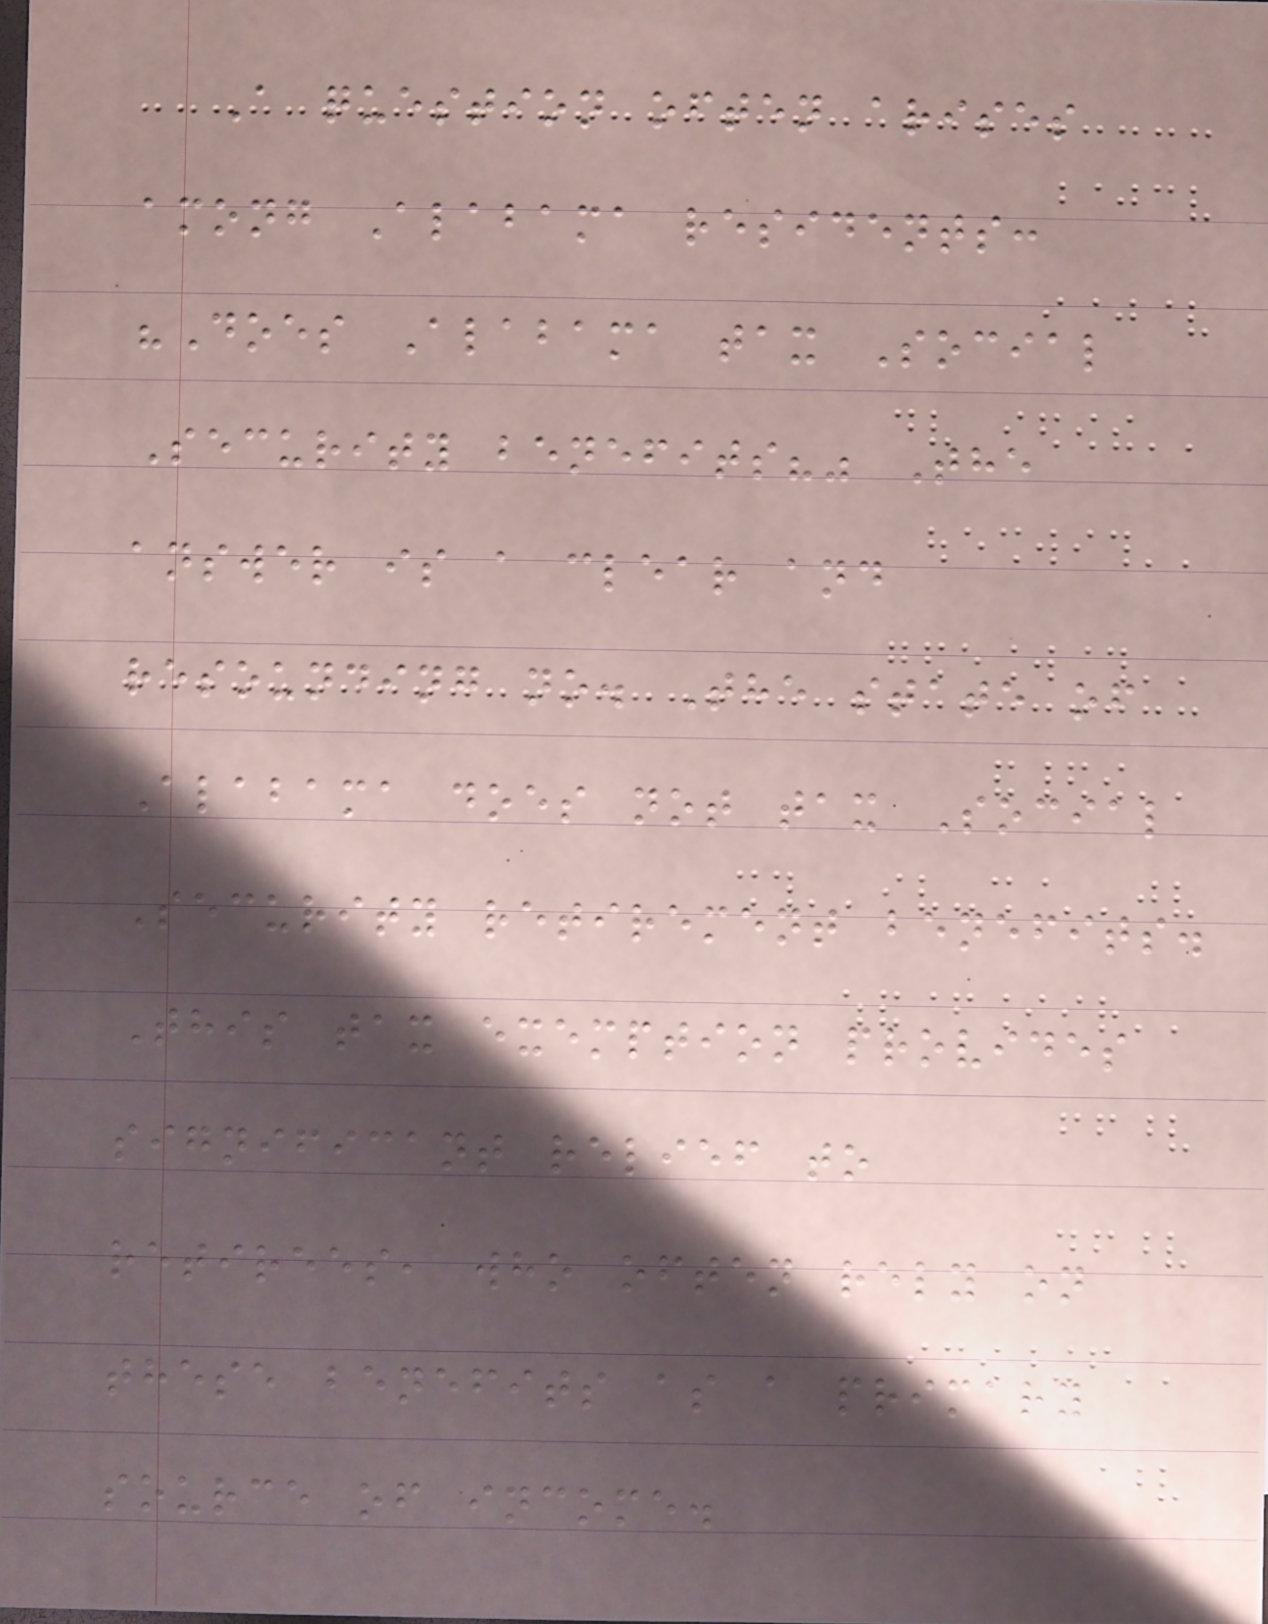A question often arises
among Alabama residents:
"Does Alabama tax Social
Security benefits?" The
answer is a clear and
resounding no. The state of
Alabama does not tax Social
Security retirement benefits.
This tax exemption provides
significant relief to
retirees, who often rely on
these benefits as a primary
source of income.
